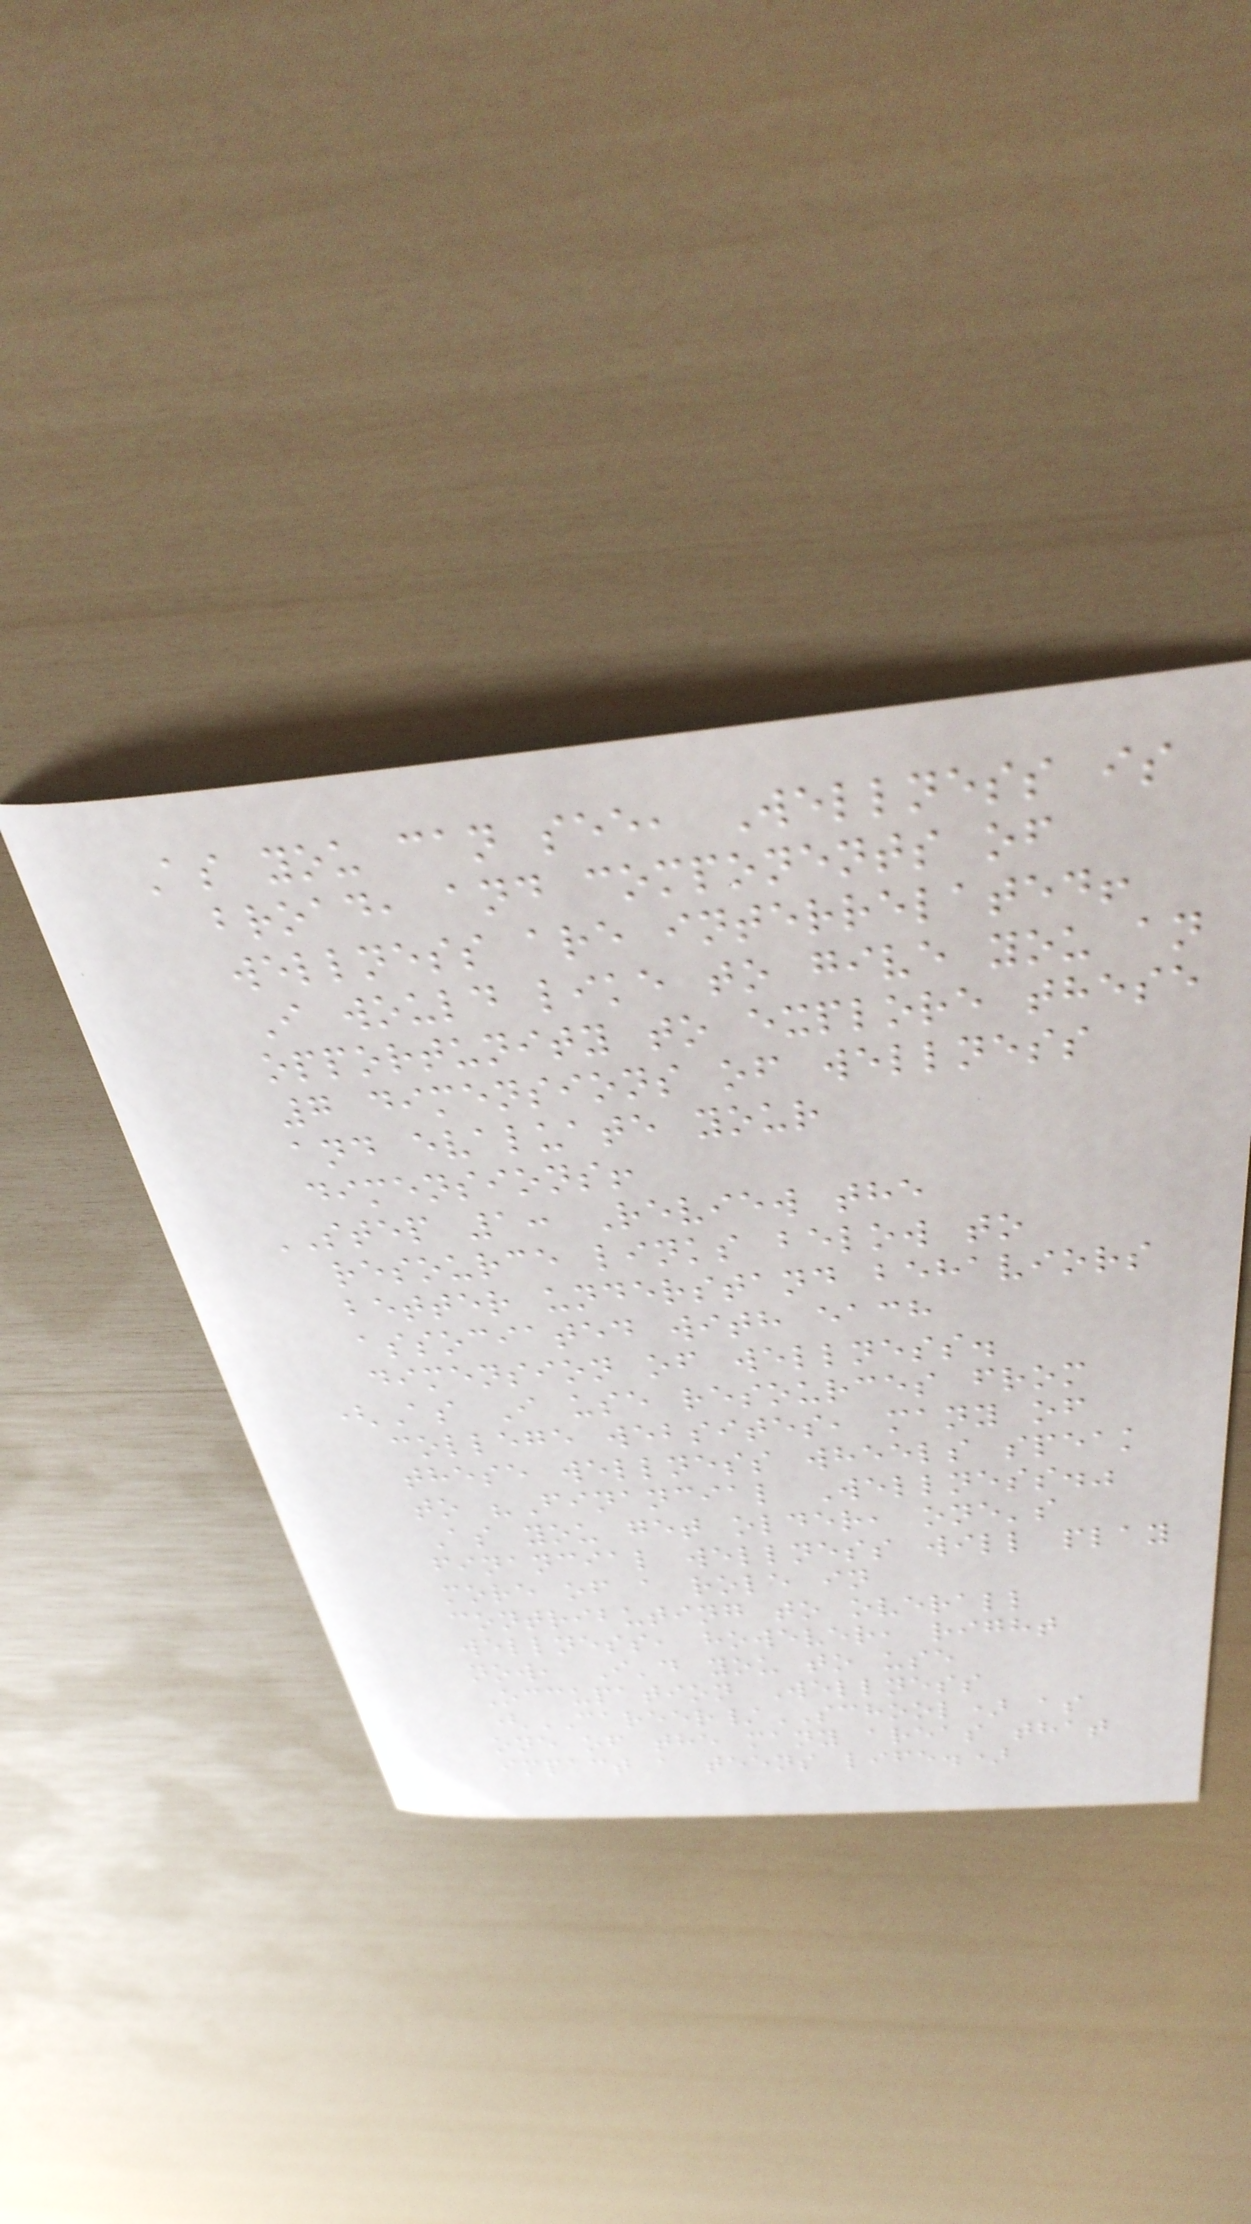As you can see, Wellness is
broad, and components of
wellness are interrelated!
I would like to give you an
opportunity to explore these
7 dimensions of wellness
and evaluate your
dimensions!
STEP 1: Review the
resource links below to
better understand behaviors
associated with each
dimension of wellness.
(As I use resources from
college websites, many of
these wellness wheels speak
to "Financial Wellness."
As you get older, one's
financial wellness will play
more of a role in
contributing to overall
wellness, however, right
now, I'd you to use
Occupation Wellness
(CAREER/SCHOOL) as
one of the many areas that
impact a teens life.)
